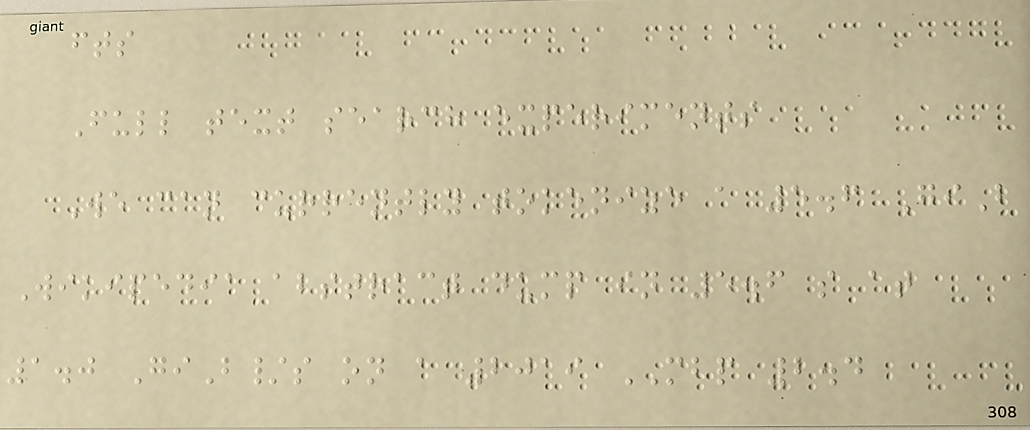fts
Full text search experiments
We can currently tokenize a 5.6 GiB
Wikipedia abstract dump in 5.6 s at
1.0 GiB/s on a 2019 MBP 2.4
